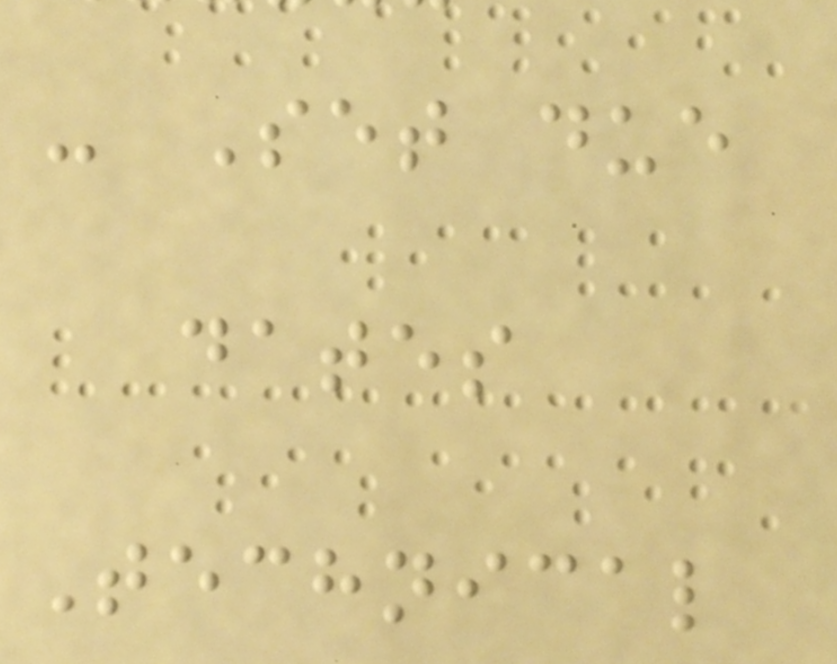- Set due
dates
Technical
